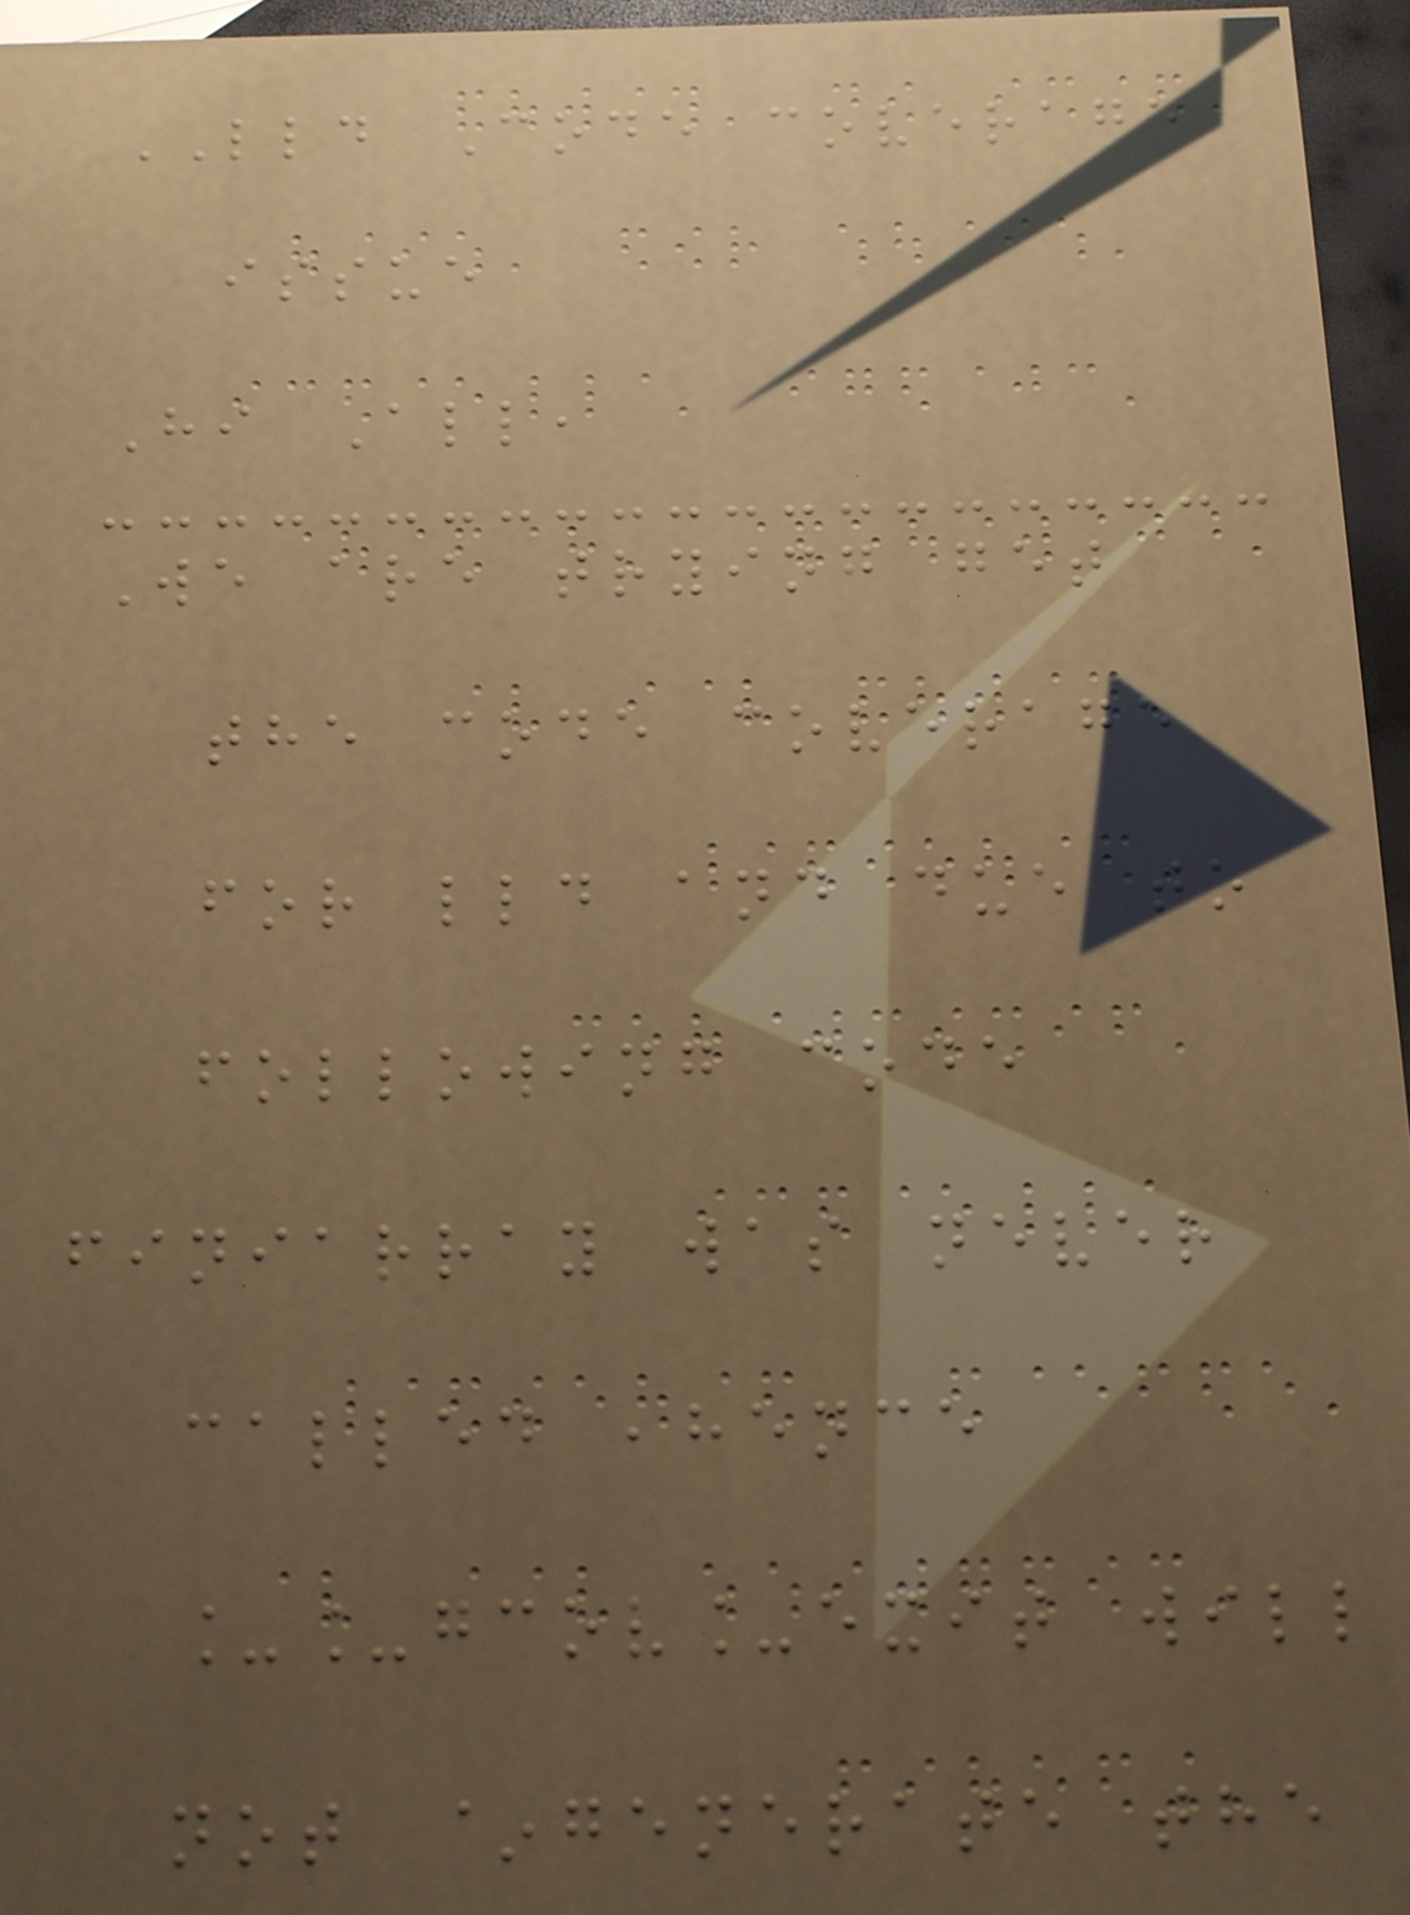LLD Code coverage
issue
Hi All,
We are trying get
the code coverage
for lld and due to
following code
finiarray was never
called ,hence
__gcov_exit will
not ~generate the
